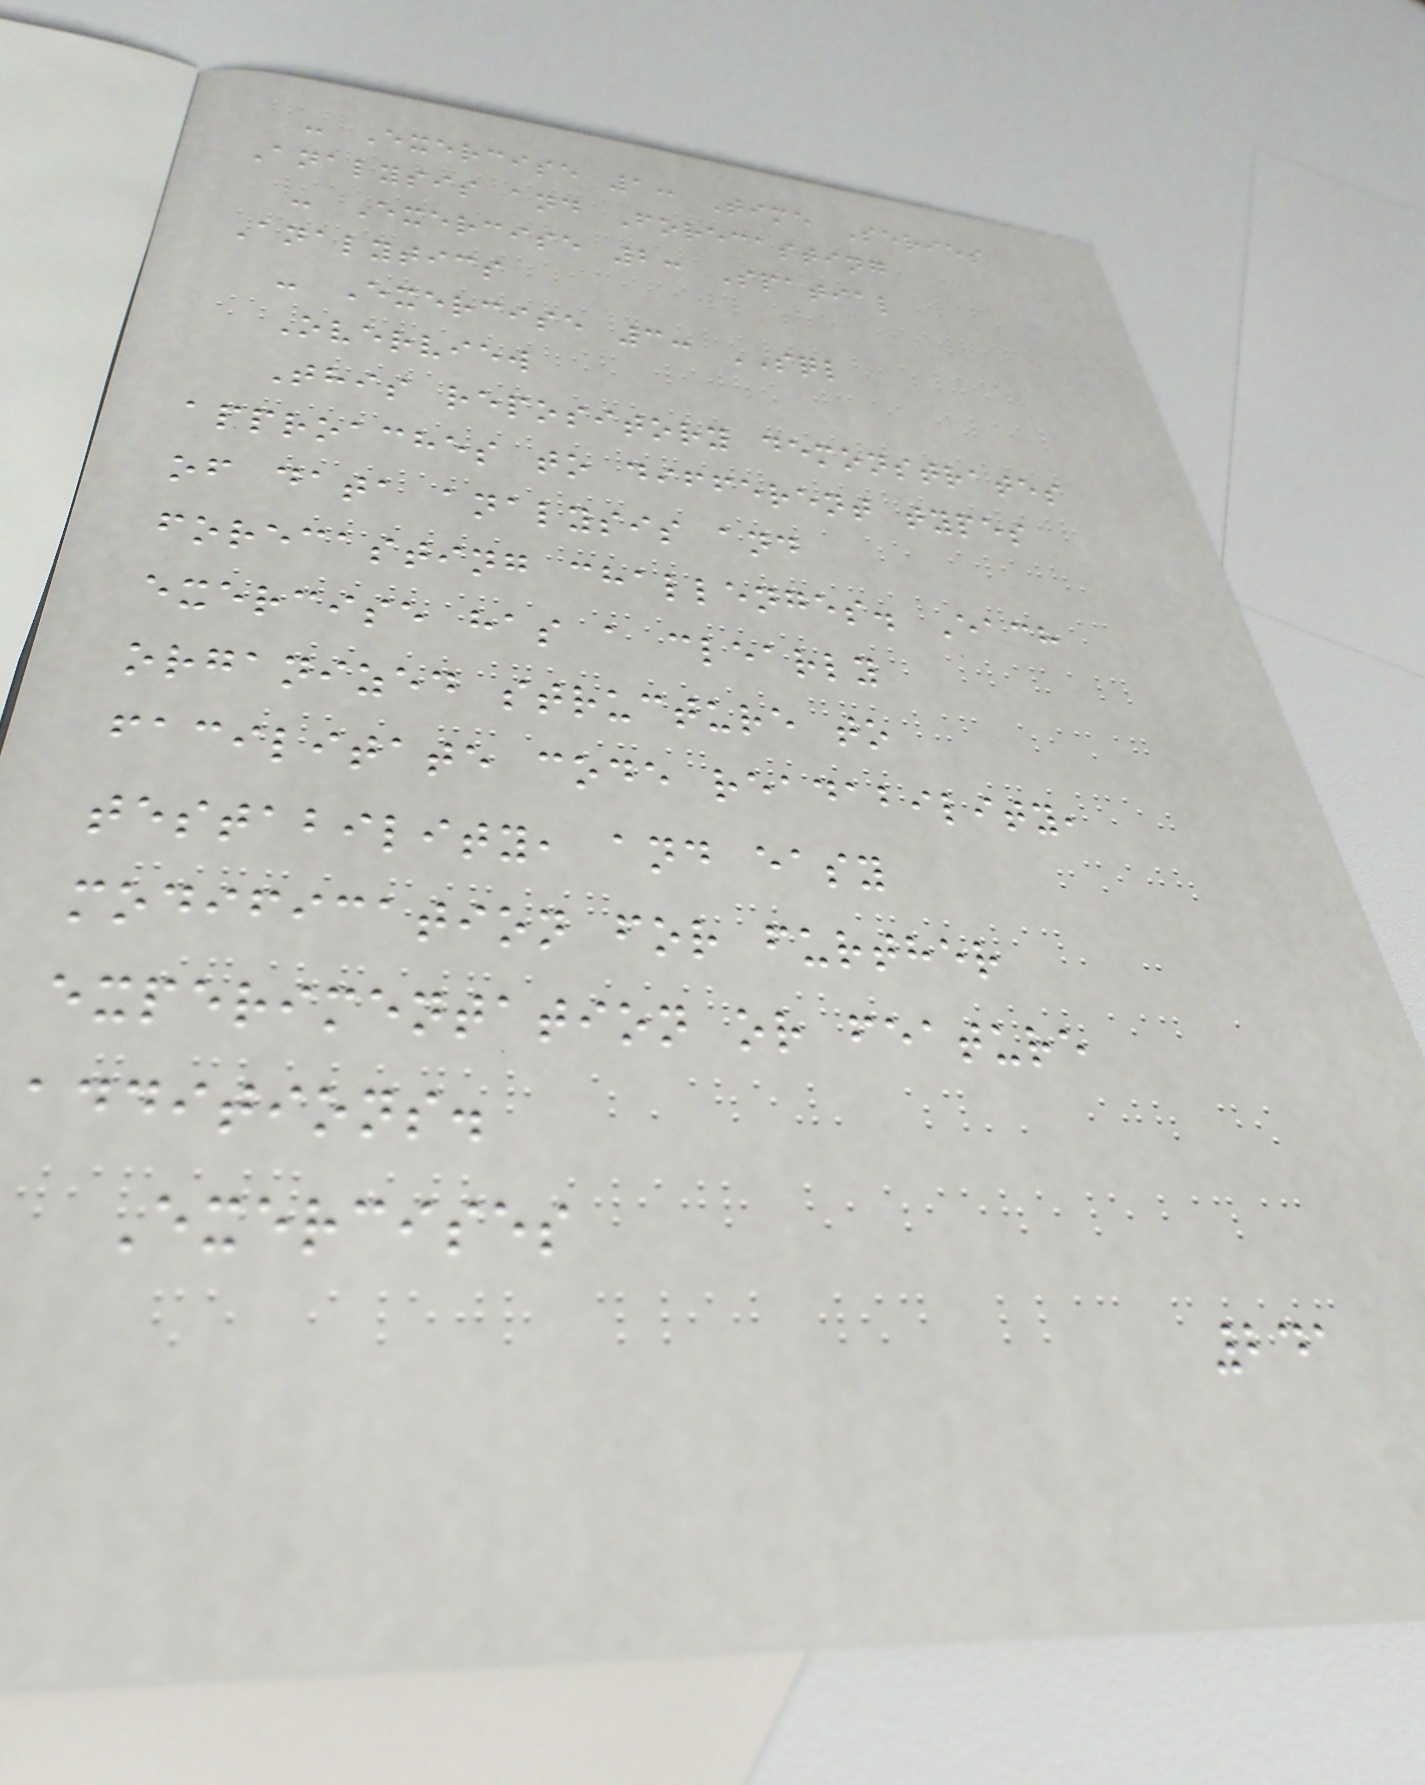- Exercise 1: Time Series
Analysis and Forecasting
- Exercise 2: Spatial
Analytics
- Exercise 3: SQL
Overview
This repository demonstrates
approaches to different types
of data analysis and
forecasting challenges. Each
exercise has a clearly
organized structure to
facilitate code readability,
testability, and easy
modification for further
experimentation or feature
additions.
Exercises
241
